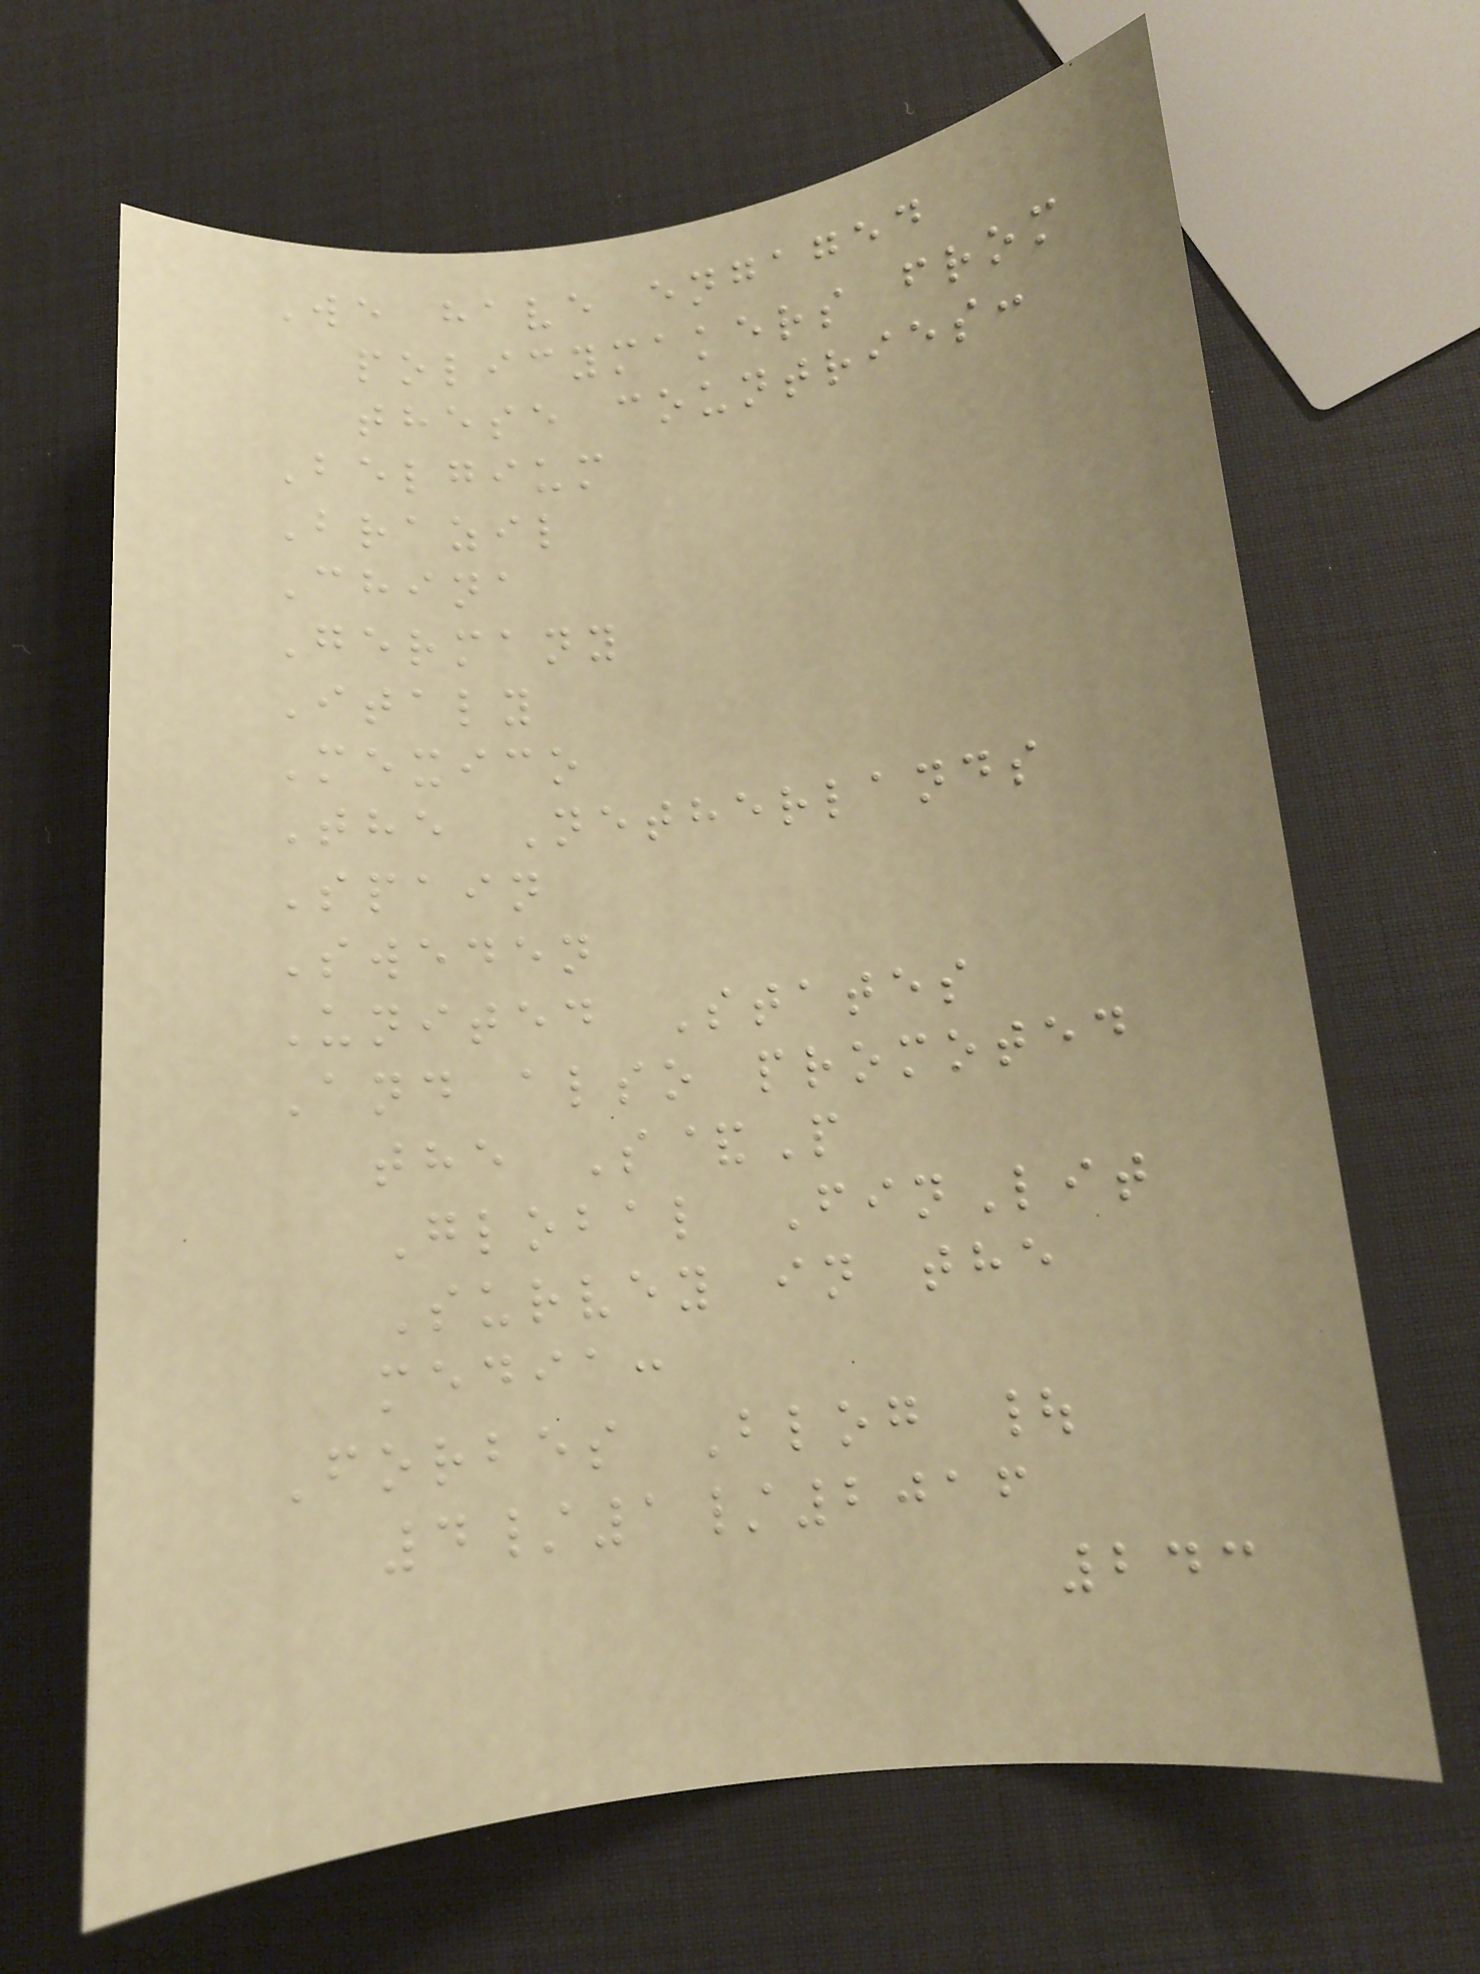We have engaged
policymakers from
these countries:
Belgium
Brazil
China
Germany
Italy
Mexico
The Netherlands
Spain
Sweden
United States
And also promoted
the S&P
Global FinLit
Survey in the
media:
Forbes Blog |
4/1/2016
243
